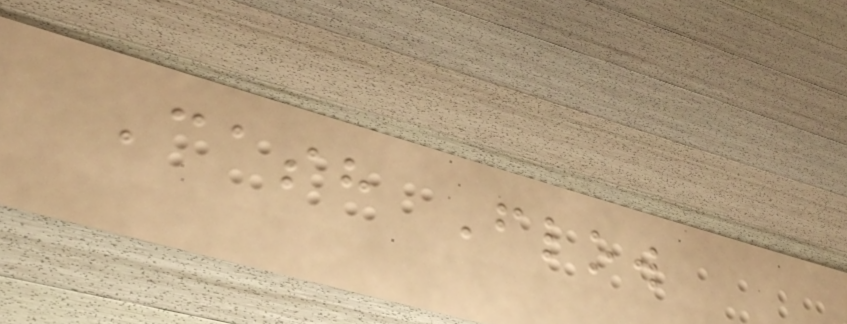Cash Flow
